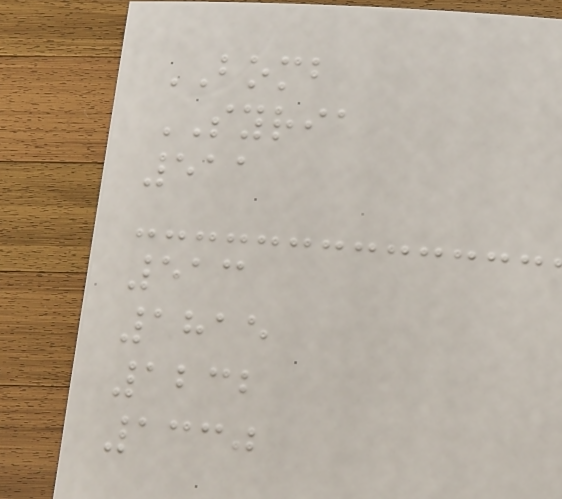BOMB
SYRIA
511
513
1815
1232
1330
